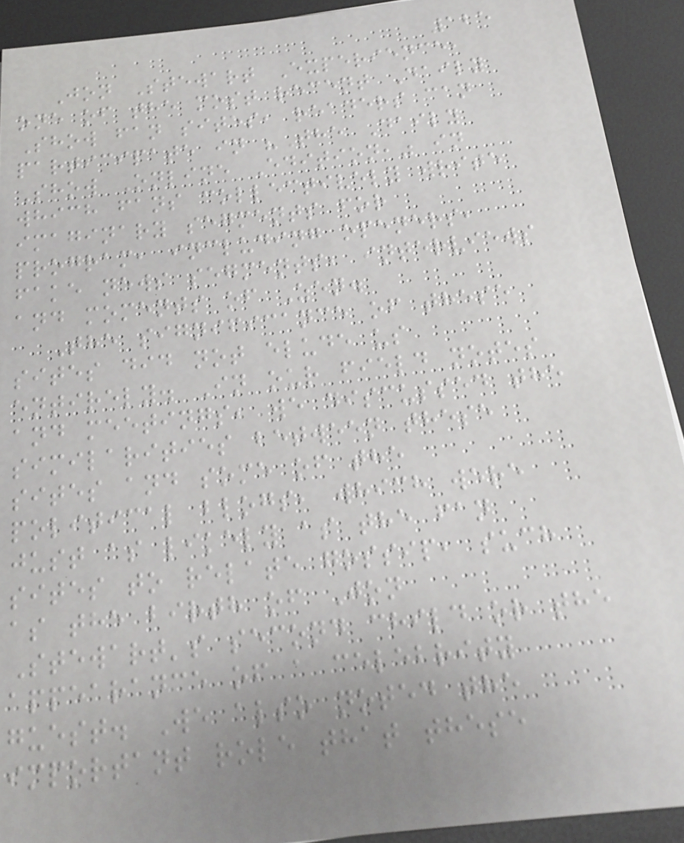125
Jon Stewart Experience,
one of the most recent Daily
Show fan sites, readers can
participate in "The Daily
Show Online Edition," in
which fans collectively write
imaginary segments for
program, including openers,
fake news segments, interviews
and moments of Zen.
The significance of these
sites did not elude us
entirely. In our field notes
and meetings, we discussed the
similarities between these
sites and some of the
political blogs, which were
just as likely as the fan
sites to relate gossip, such
as the birth of Jon
Stewart's second child or the
appearance of a celebrity
guest. We also noted the
important role that these
